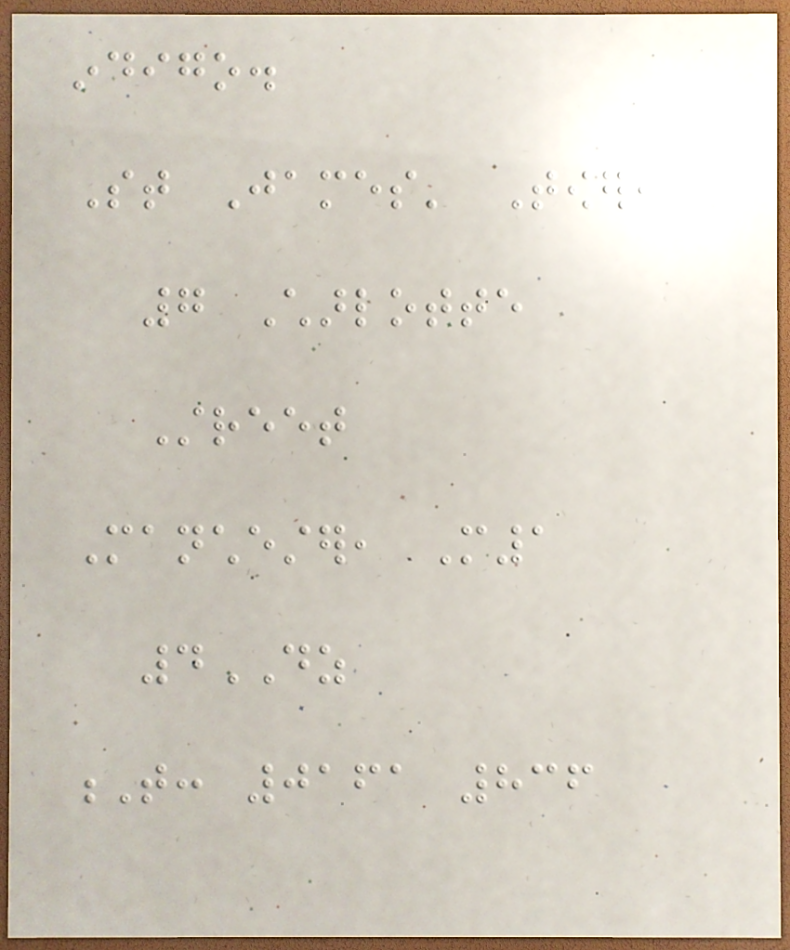indigo.
St James' Tower,
7 Charlotte
Street
Manchester, M1
4DZ
T: 0161 836
